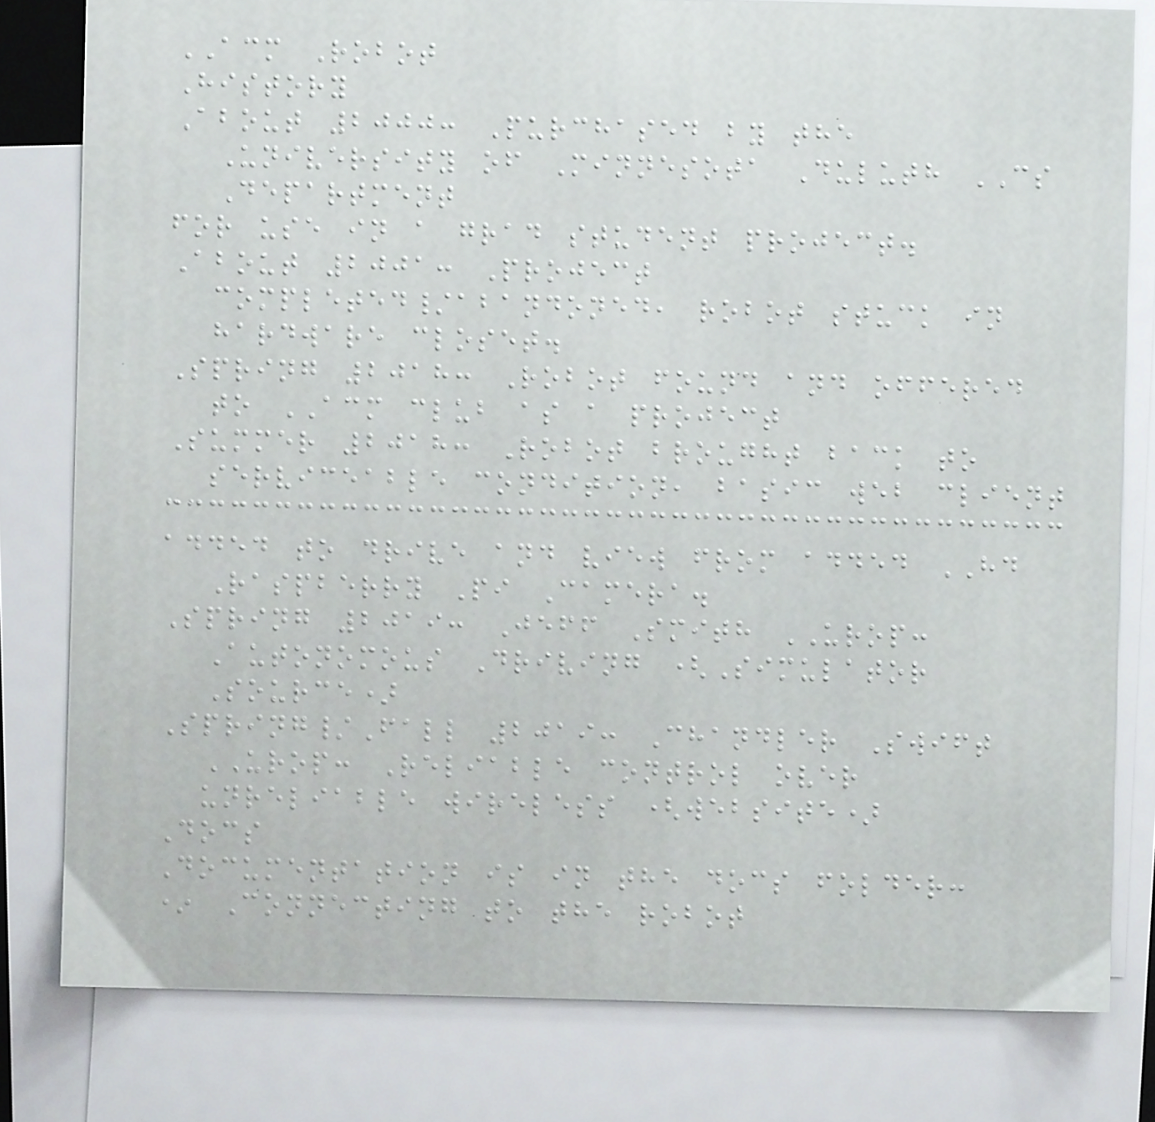ACM Robot
History
About 2000: Purchased by the
University of Minnesota Duluth CS
Department
for use in a grad student project.
About 2001: Project
completed/abandoned, robot stuck in
hardware closet.
Spring 2018: Robot found and offered
to ACM club as a project
Summer 2018: Robot brought back to
serviceable condition, basic web client
added to drive and view from added HD
Raspberry Pi Camera.
Spring 2019: Jeff Smith UROP:
Autonomous Driving (Simulator
Source)
Spring/Fall 2019: Chandler Swift
UROP: Reliable control over
unreliable wireless (website)
Docs
Documentation is in the docs folder:
* Connecting to the robot
